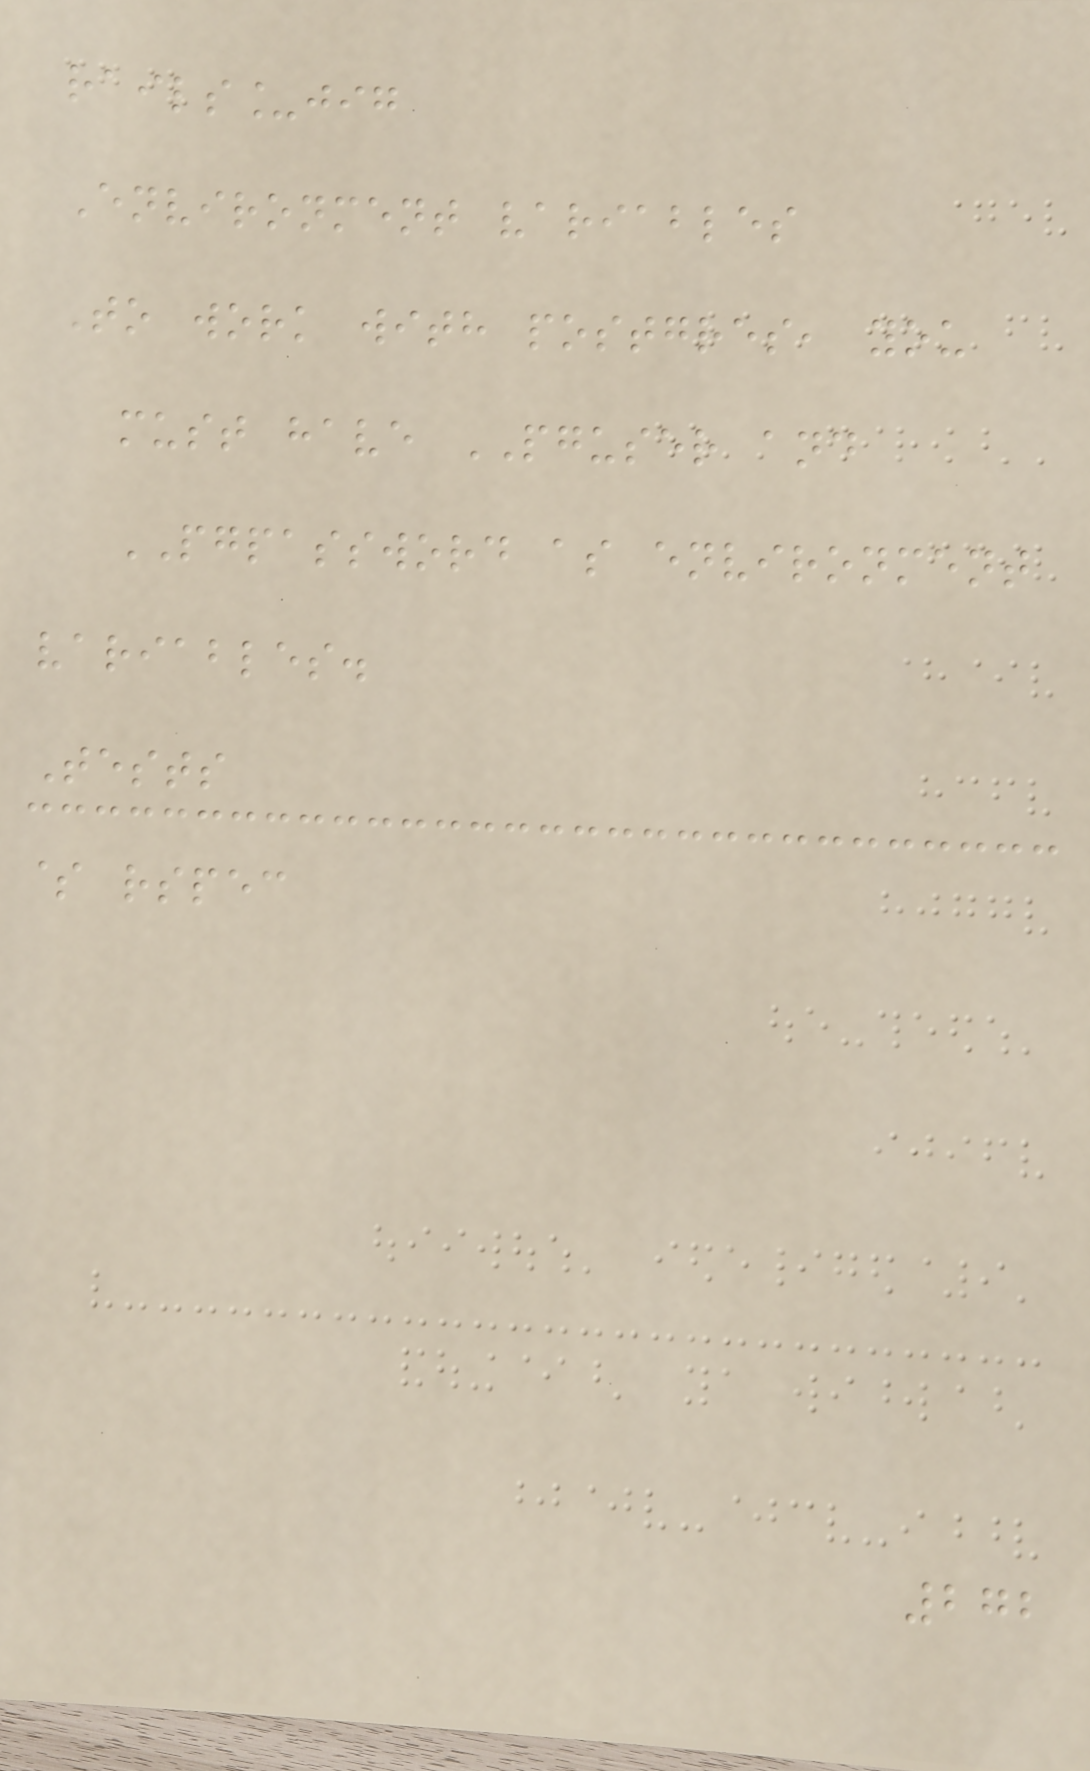rails_jig
Environment variables
To work with postgres, you
must have PGUSER and
PGPASSWORD as environment
variables.
Tests
$ rspec
272
